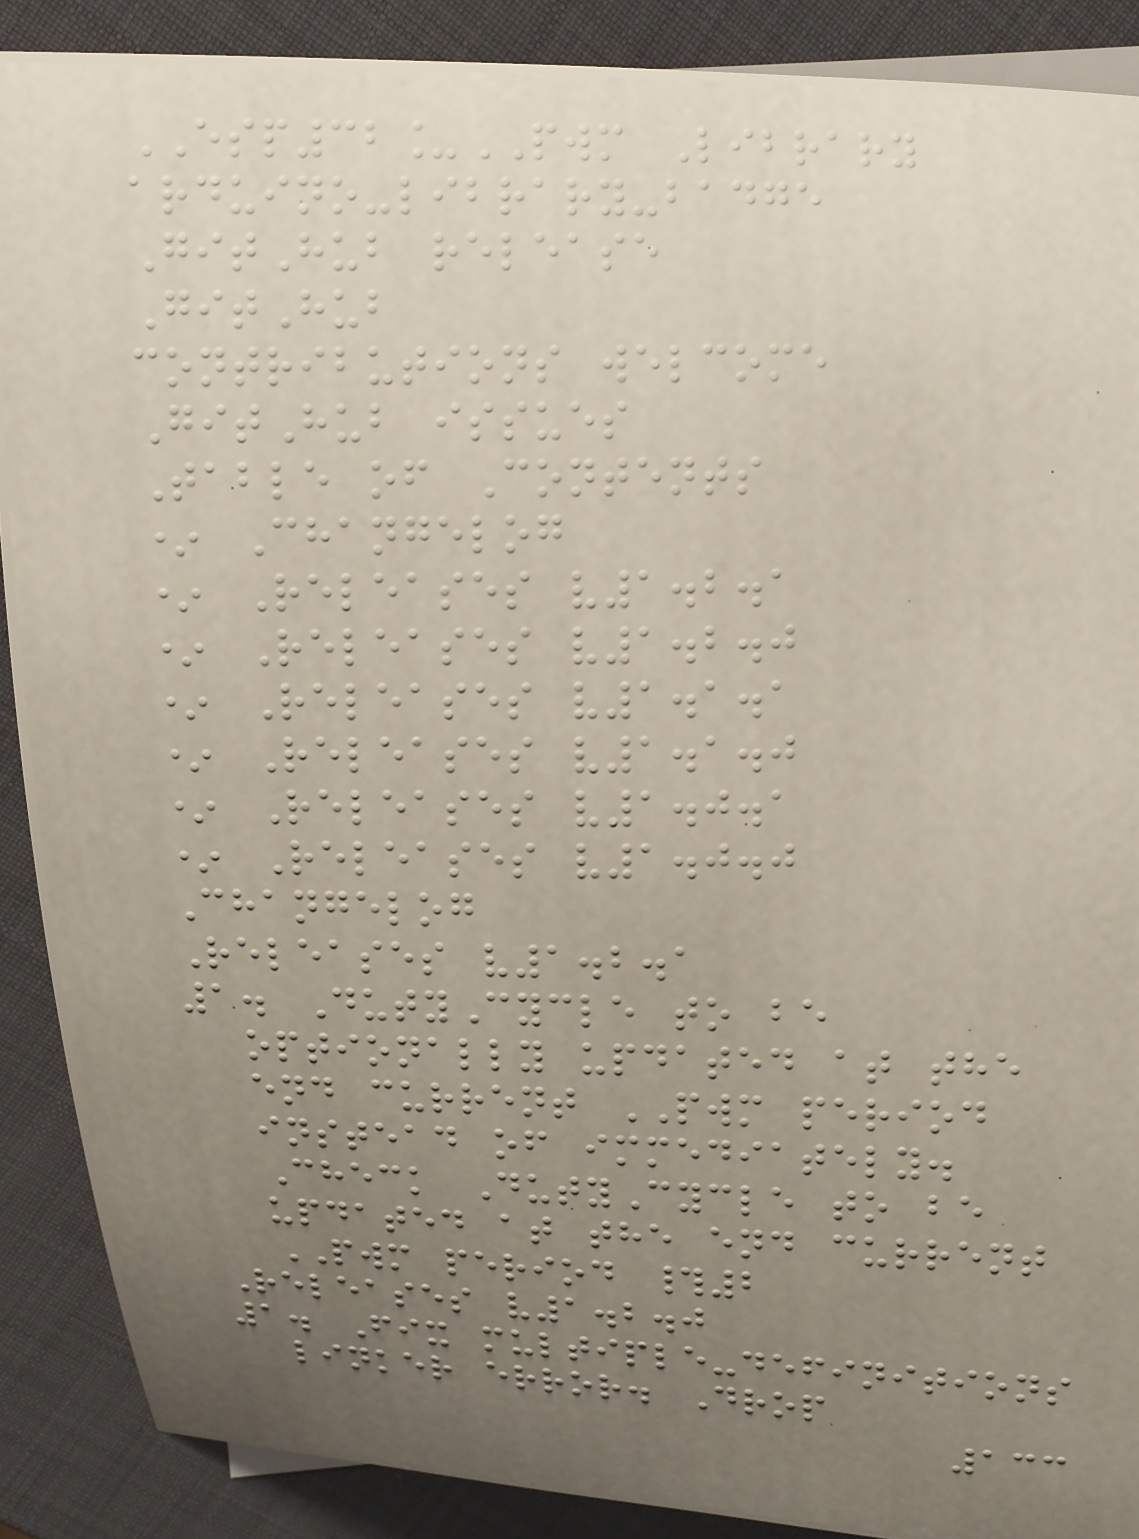ESP32_PWM Library
arduino-library-badge
GitHub release
GitHub
contributions welcome
GitHub issues
Table of Contents
* Changelog
* Releases v1.2.1
* Releases v1.2.0
* Releases v1.1.1
* Releases v1.1.0
* Releases v1.0.1
* Releases v1.0.0
Changelog
Releases v1.2.1
1. DutyCycle to be
optionally updated at the
end current PWM period
instead of immediately.
Check DutyCycle to be
updated at the end current
PWM period #2
Releases v1.2.0
1. Fix multiple-definitions
linker error. Drop
133
